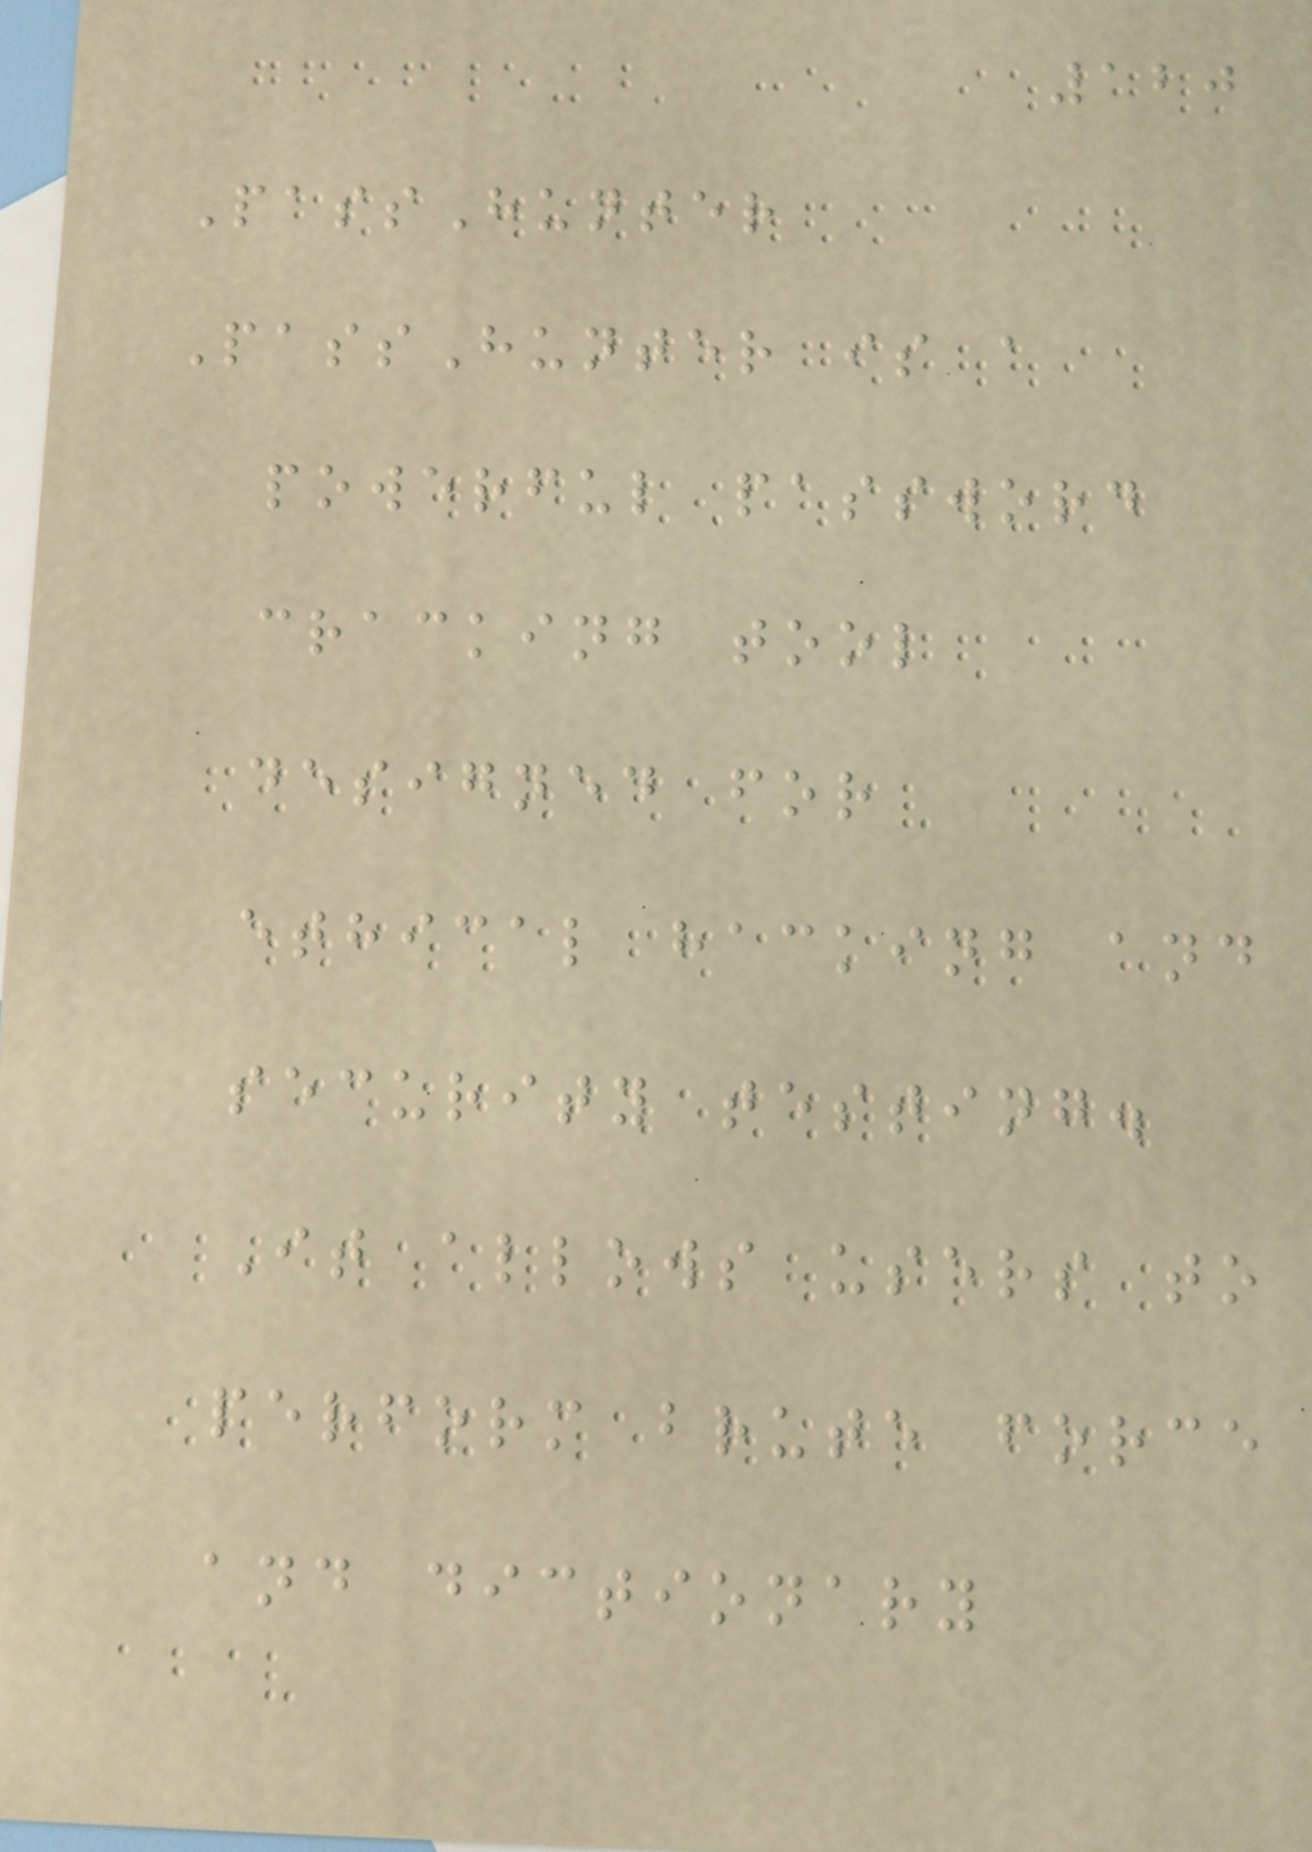120
PassHunter
PassHunter is a
powerful password
cracking tool
designed for
ethical hacking and
security testing.
It allows users to
perform brute force
and dictionary
